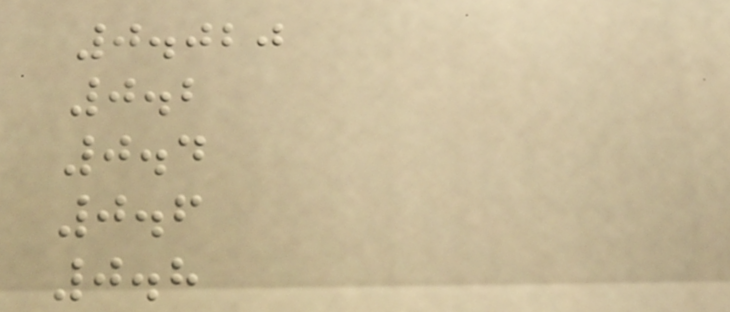0.020
0.2
0.4
0.6
0.8
